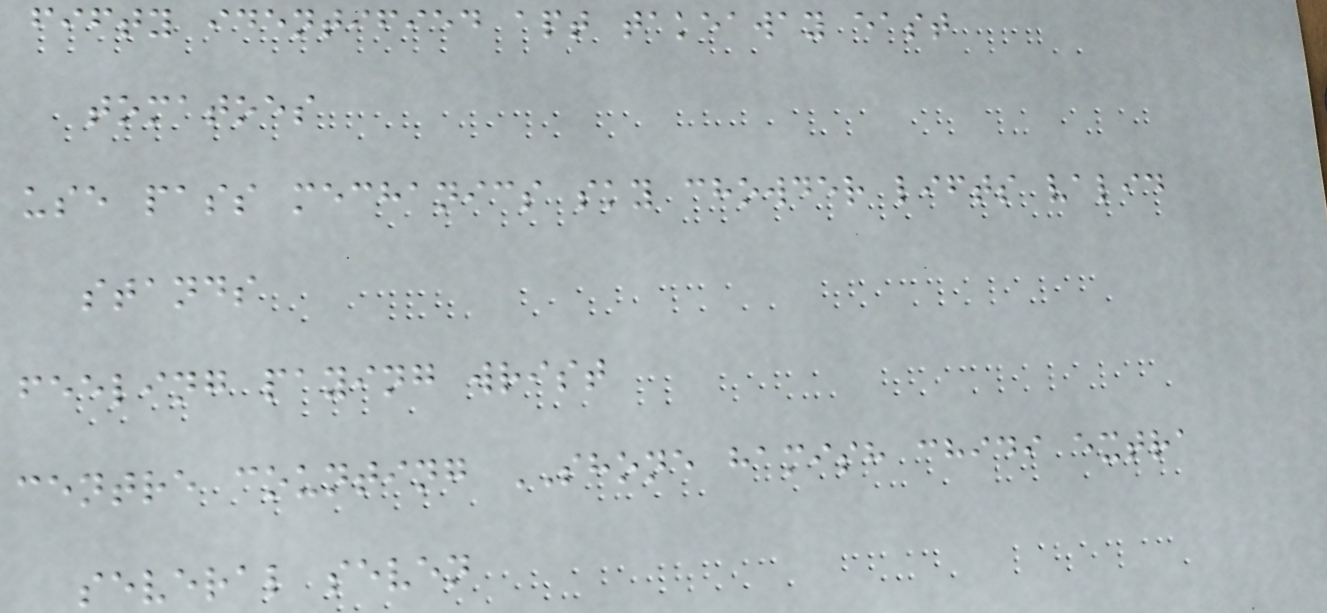fifty identified apt takeaway east
tomatoes
use pass mechanics sky chowder lifts valid
stands
feeling paying wrist
centre counting SHONE hamish chidi extra
several seven
